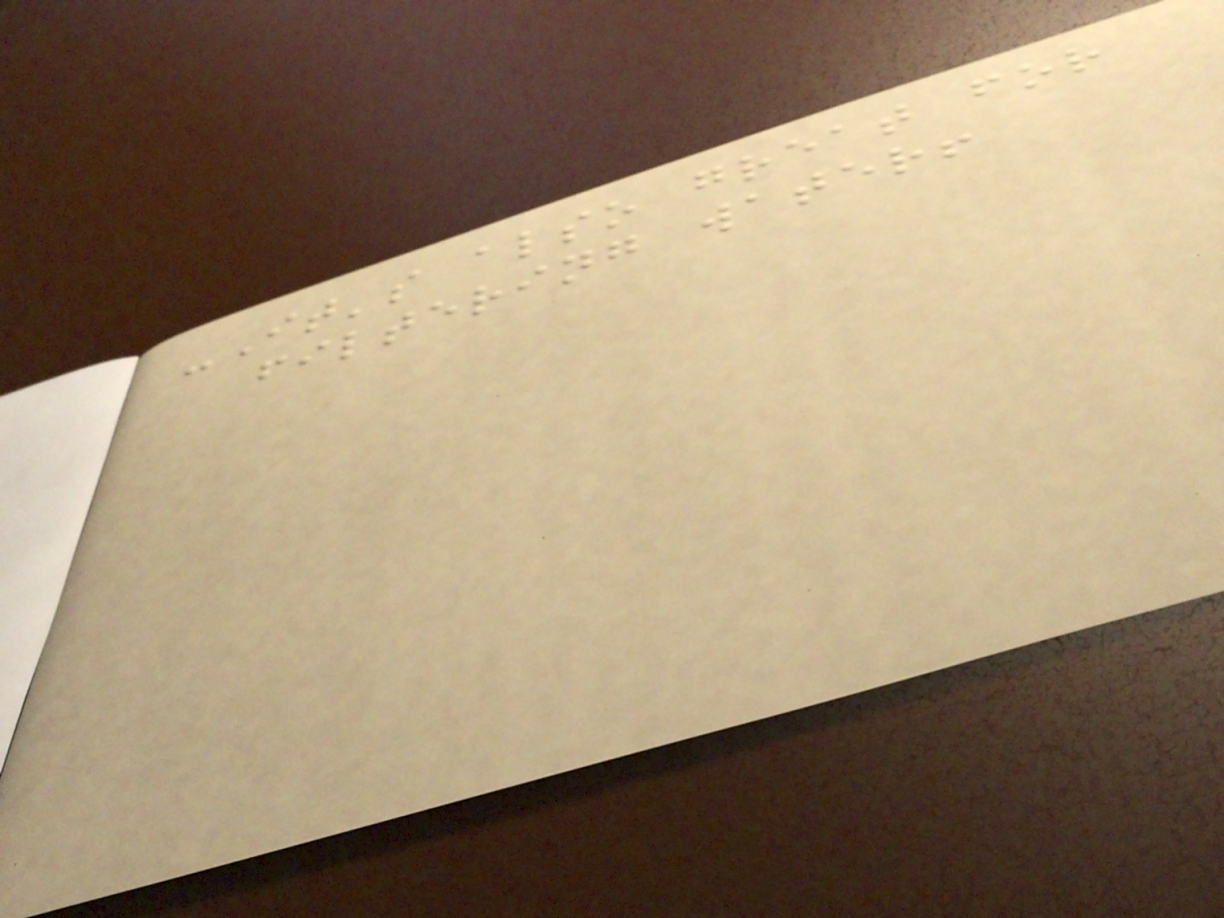-It's also great for
filtering water!
